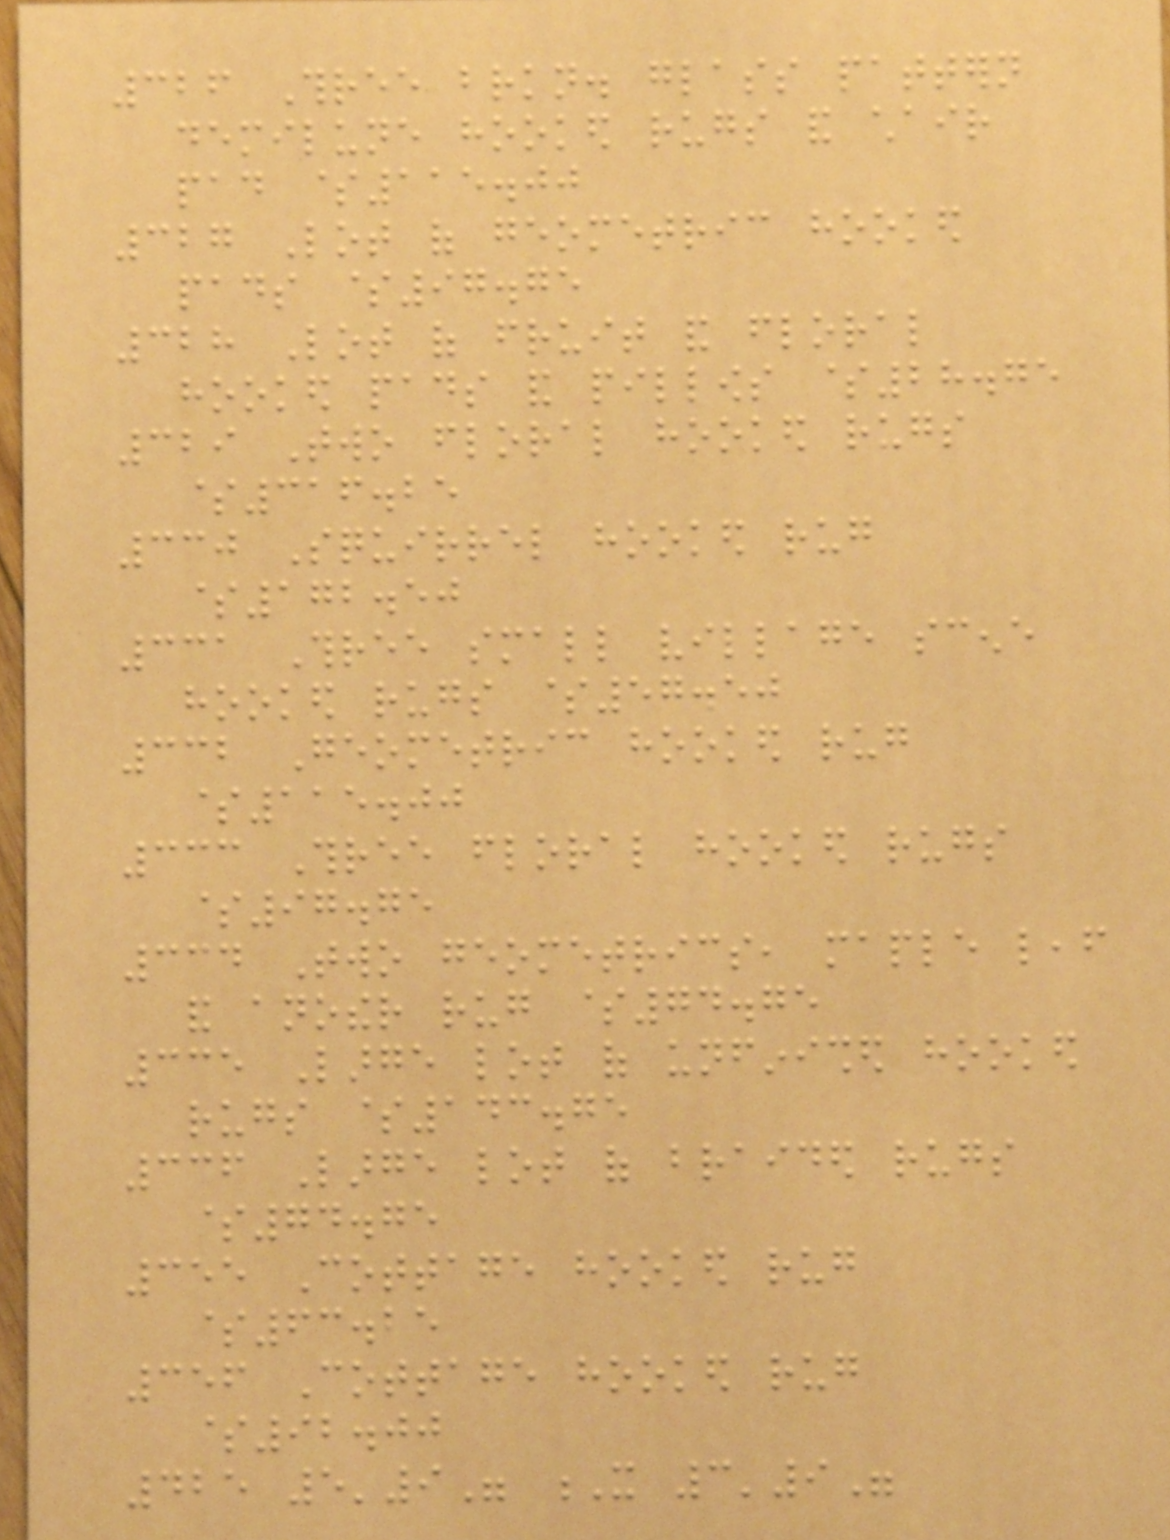326 Three brkn. glass pattern
demilune hooked rugs and chair
pad $115.00
327 Lot of geometric hooked
pads $97.75
328 Lot of fruit and floral
hooked pads and pillows $28.75
329 Two floral hooked rugs
$316.25
330 Squirrel hooked rug
$172.50
331 Three small village scene
hooked rugs $57.50
332 Geometric hooked rug
$115.00
333 Three floral hooked rugs
$97.75
334 Two geometrics, maple leaf
and another rug $74.75
335 Large lot of unfinished hooked
rugs $143.75
336 Large lot of braided rugs
$74.75
355 Cottage hooked rug
$63.25
356 Cottage hooked rug
$92.00
425 5'9" X 3'9"
